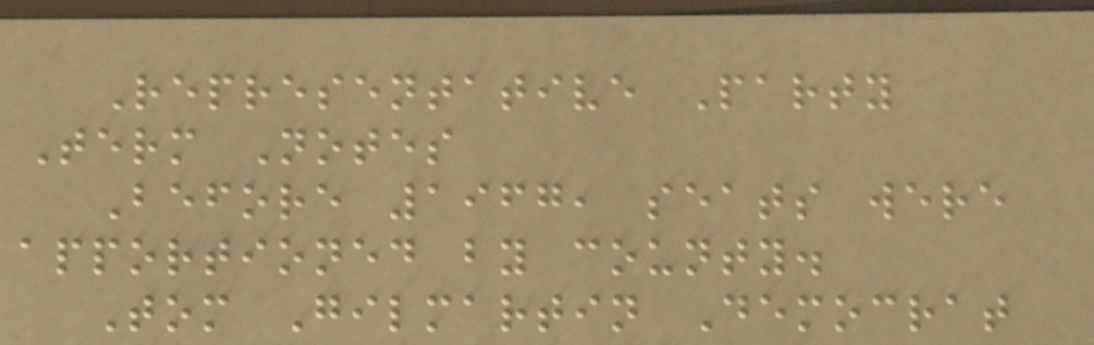Representative Party
Term Notes
Before 1967, seats were
apportioned by county.
Tom Gilmartin Democrat
